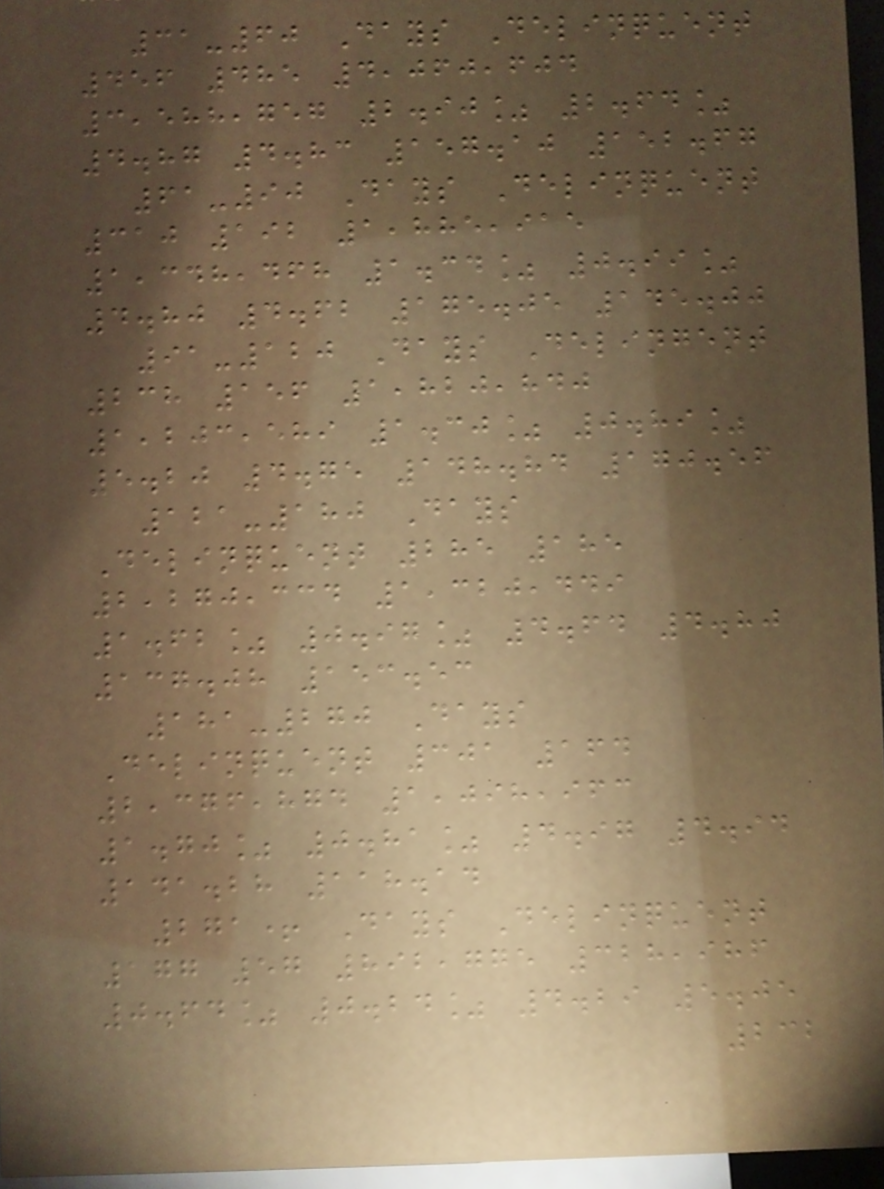31-60 Days Delinquent
456 485 4,060,604
3,588,757 2.90% 2.64%
4.87 4.83 157.10 152.67
61-90 Days Delinquent
310 192 1,885,915
1,348,468 1.34% 0.99%
4.80 4.62 175.05 145.00
91-120 Days Delingent
238 156 1,820,840
1,203,589 1.30% 0.89%
5.20 4.75 148.84 170.56
121-180 Days
Delinquent 285 185
2,270,334 1,320,449
1.62% 0.97% 4.64 4.80
137.08 153.53
181-270 Days
Delinquent 301 164
2,376,874 1,098,963
1.70% 0.81% 4.97 4.94
141.28 118.14
271+ Days Delinquent
177 57 892,775 328,986
0.64% 0.24% 4.29 5.05
232
